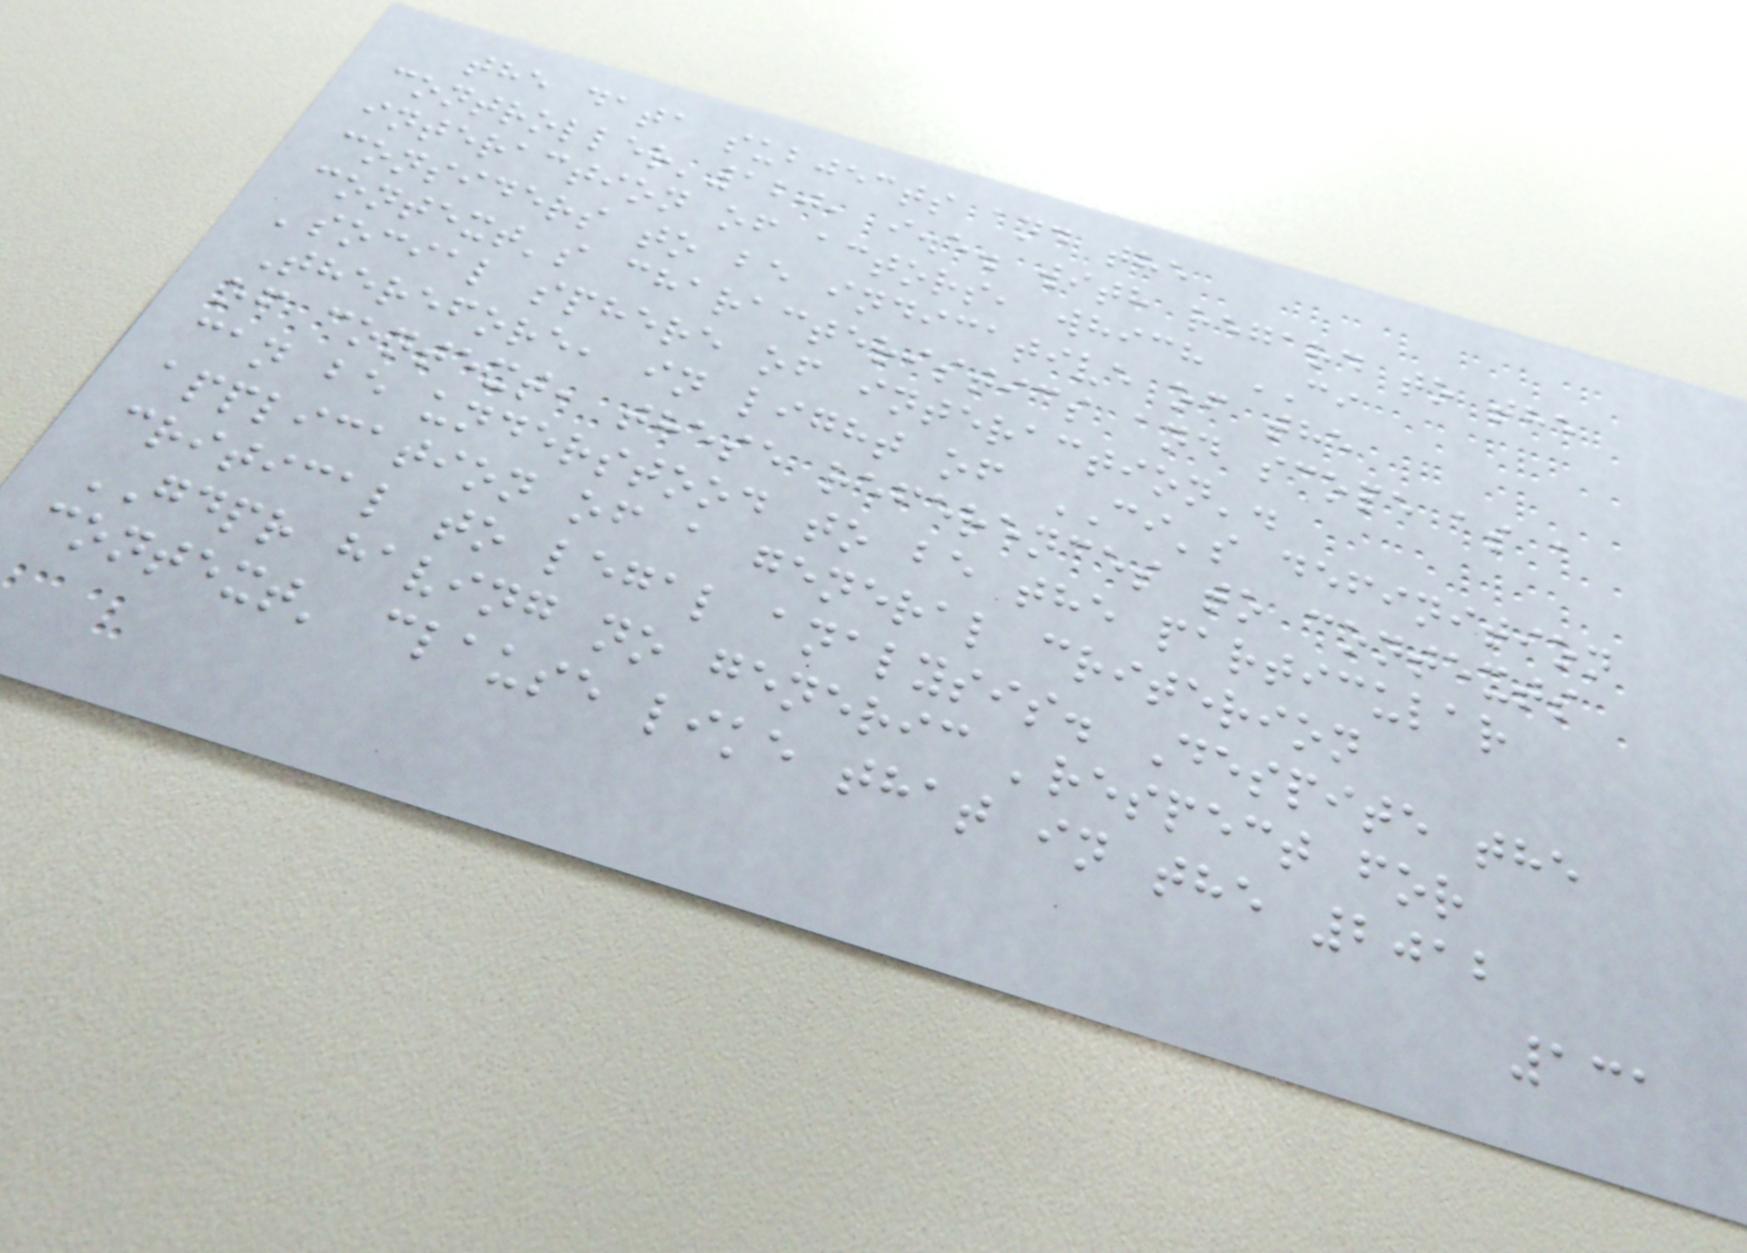the data subjects and the
controller'120, i.e. with regard to the
interaction of actors, which CI
considers to be indicative of the
context's characteristics and scope as a
'social sphere of interaction'.
Therefore, in light of CI's definition
of context, these references to contexts
can be understood to be the particular
application of a general criterion
critical to legal analysis. Despite the
GDPR having no generic 'respect for
context' clause like that in the 2012
131
